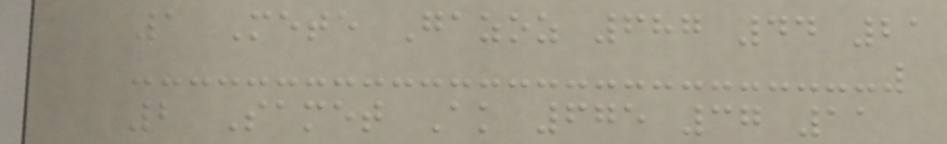1 Mete Gazoz 687 44 21
2 Samet Ak 675 37 11
